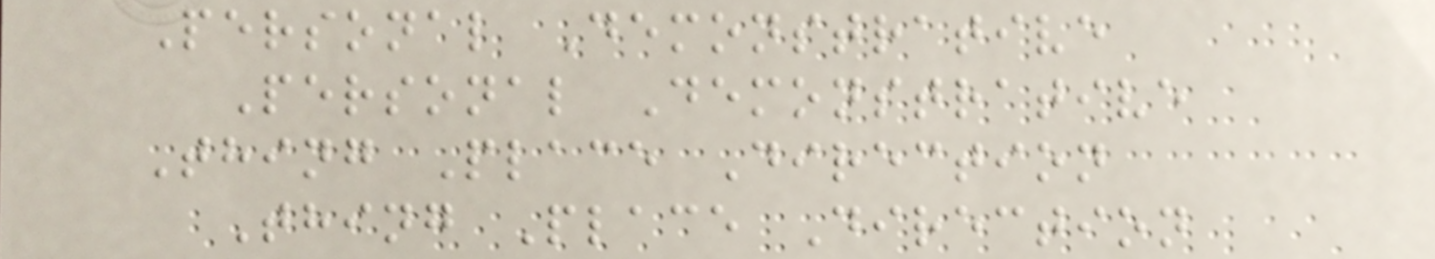Personal Demonstrative
Personal Demonstrative
Thing Place Direction
Thing Place Direction
